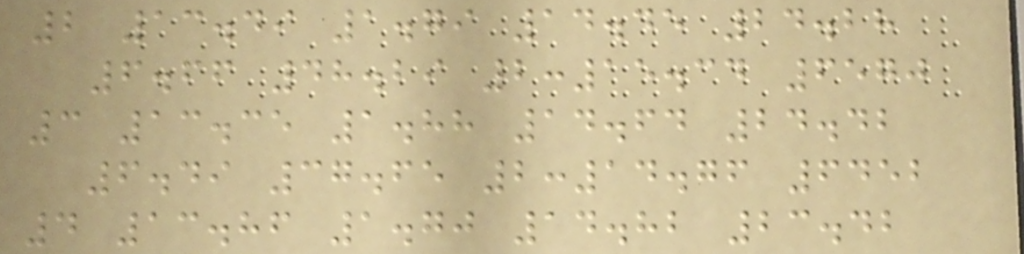2 13.49 1.79 14.45 24.28
6.66 48.29 2:15.34 6570
3 13.35 1.88 14.64 24.42
6.49 37.65 2:14.76 6452
4 13.86 1.70 14.82 23.42
